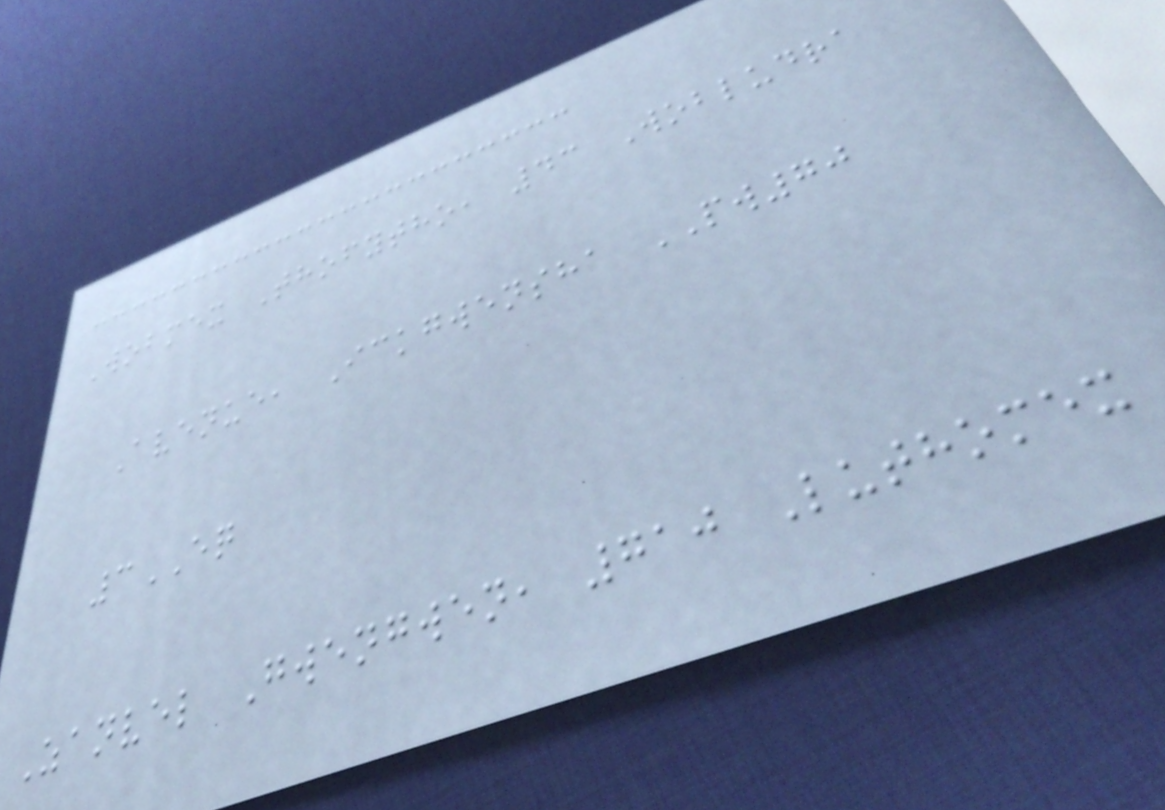Wobmex Thofytho, 43 Wobludra
Avenue, Ickgwensha PW70
3EQ
Zanvel Gwengwen, 710 Luthomex
